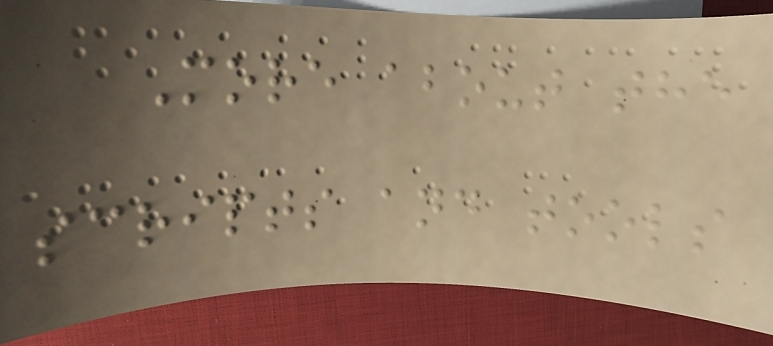More about the
scripts and tools
